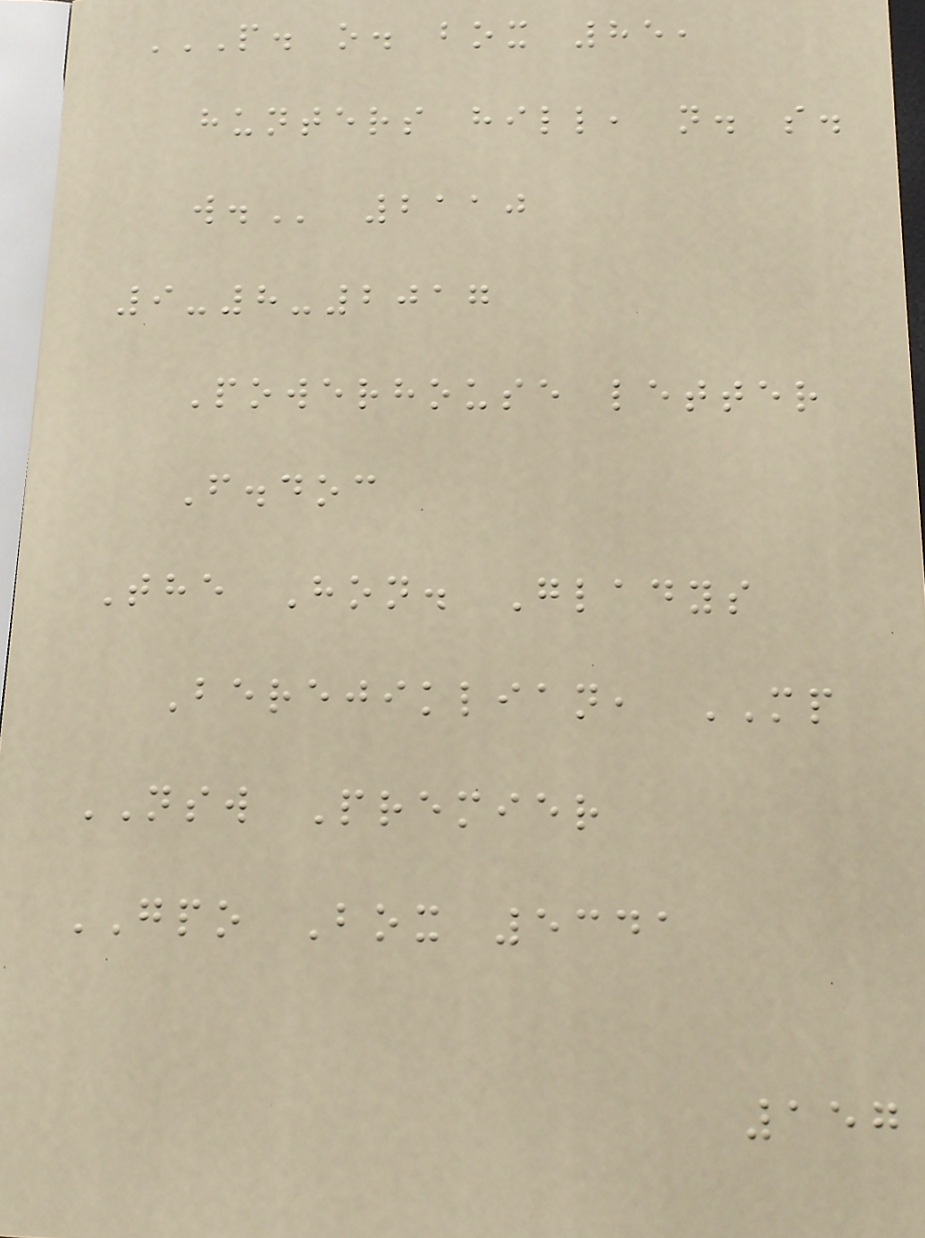P. O. BOX 85,
HUNTERS HILL, N. S.
W. 2110
9-8-2017
Powerhouse letter
F.doc
The Hon. Gladys
Berejiklian, MP
NSW Premier
GPO Box 5341
157
